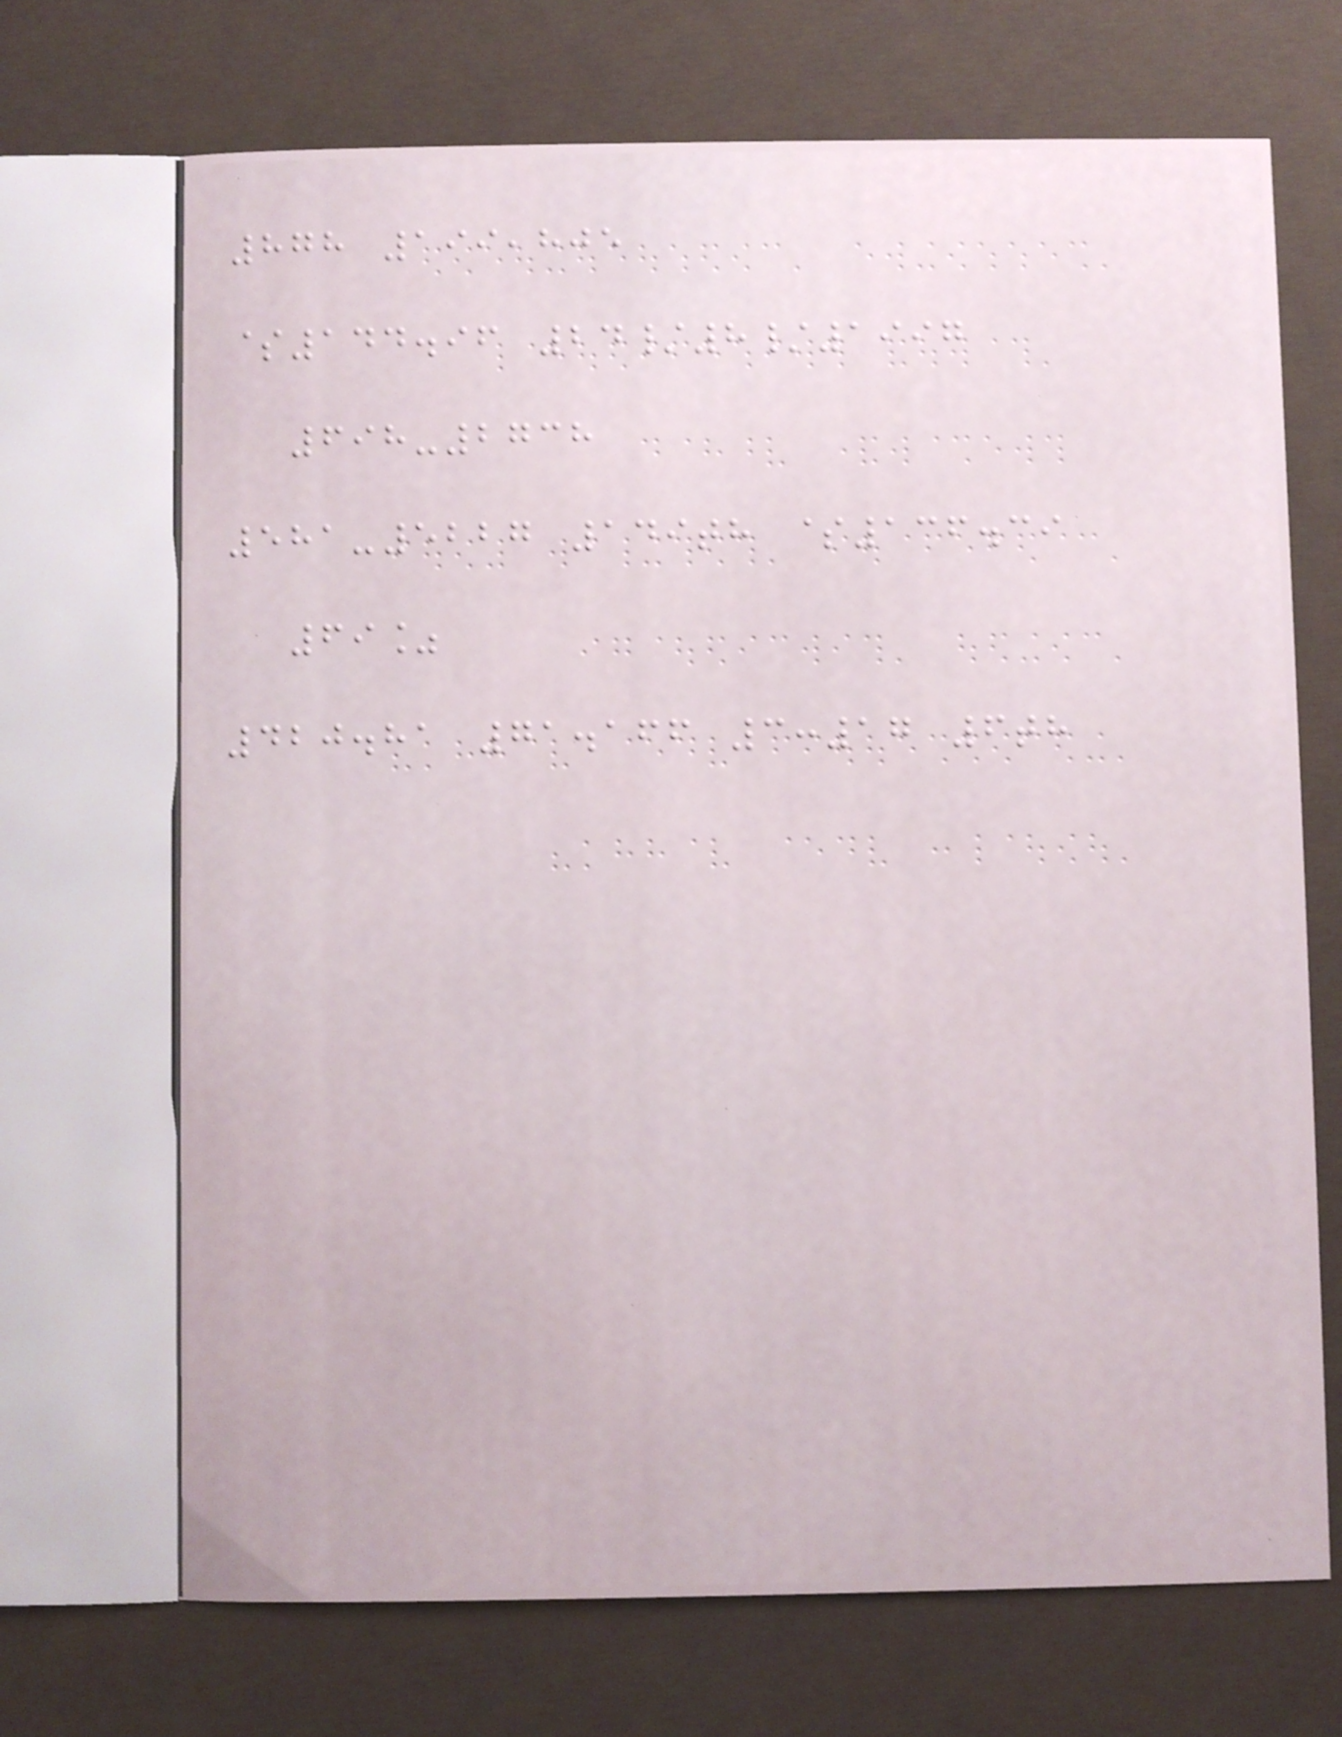878 199,805
$144.96 24/8/1997
698-2738
581-5227 149th $136.39
69%
420.81 71.166 3:17 6th
